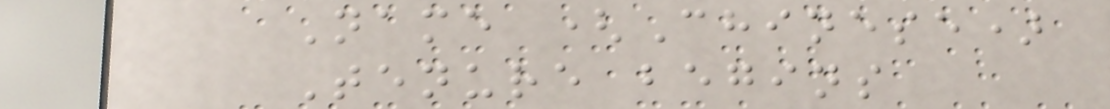Name (Chinese)
Tenure begins
